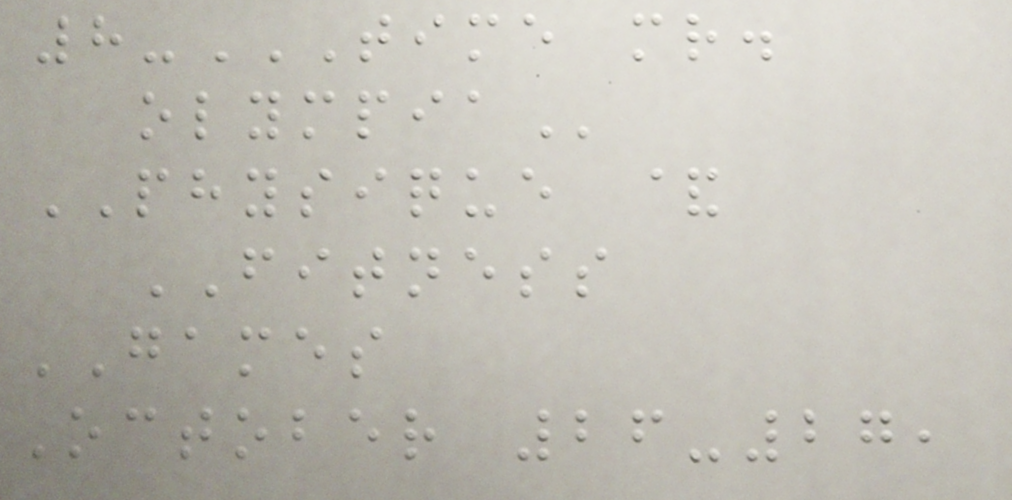8-TIME MR.
OLYMPIA
PHYSIQUE &
FITNESS
GAMES
October 26-27,
